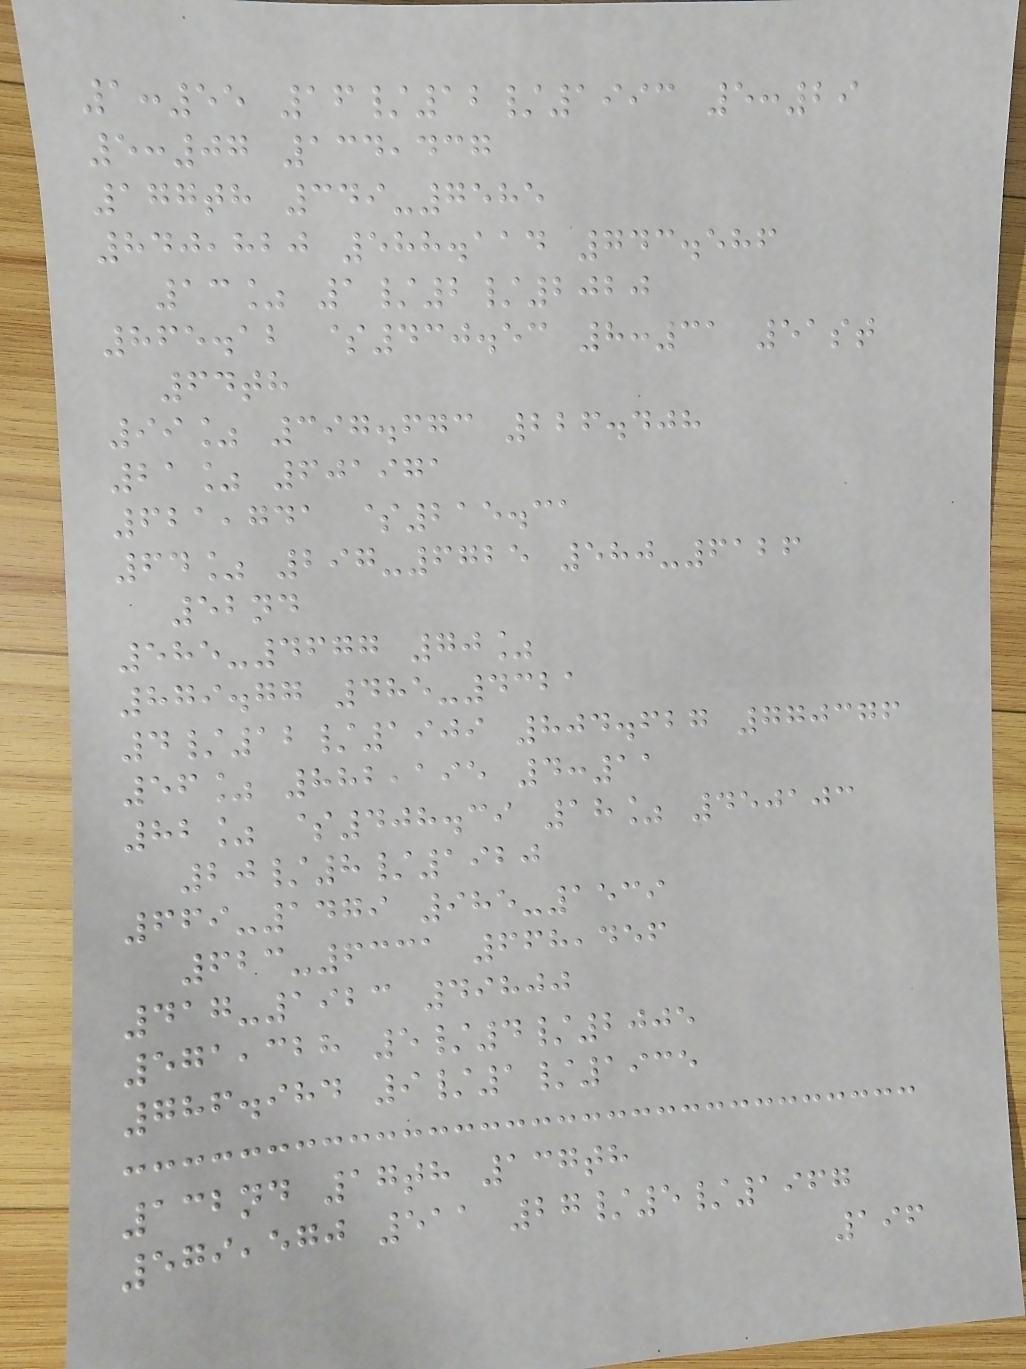1:55 16/12/1993 5:29
5:07 134,437
177th 349-7585
840,820 588.114 743.586
13% 1/2/2020
865.12 $430.53 8:31 51st
64th
99% 397.673 226.408
21% 601971
621,741 $215.31
64% 297-6725 580-6126
52nd
585-4677 70%
879.77 485-4321
4/12/1909 804.627 770376
56% 882,195 4:11
82% $408.39 18% 450103
20/8/1920
669-1479 985-1539
623-6331 668,456
417-1923 49800
571,328 5/4/2005
786.984 9/1/1935
132nd 17th 137th
579,570 511 27/5/1967
196
